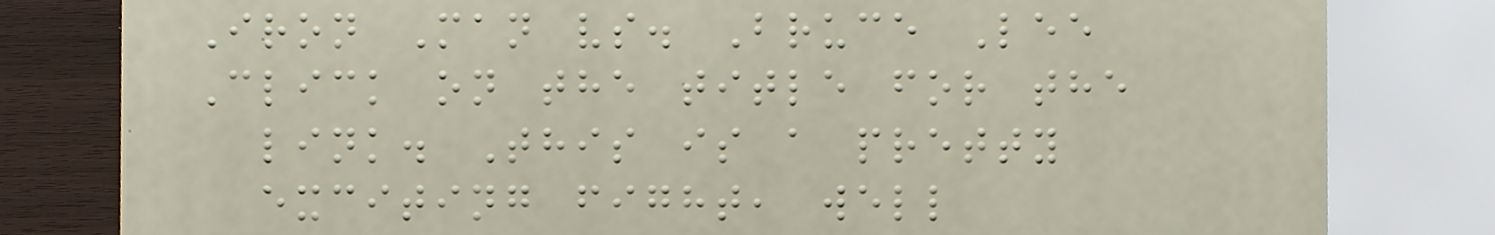Iron Man vs. Bruce Lee
Click on the title for the
link. This is a pretty
exciting fight, well
